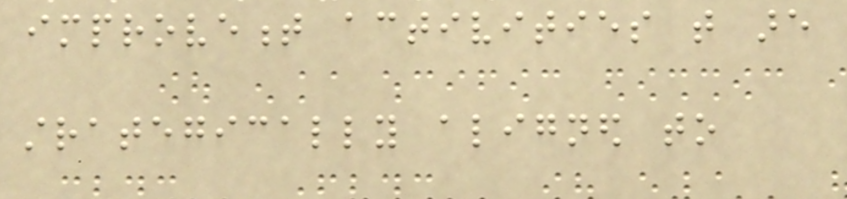improvement activities that are
strategically aligned to
